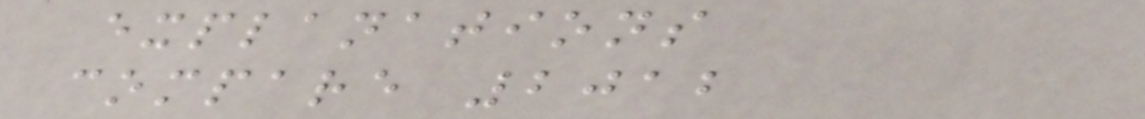explanations
compare 2012
